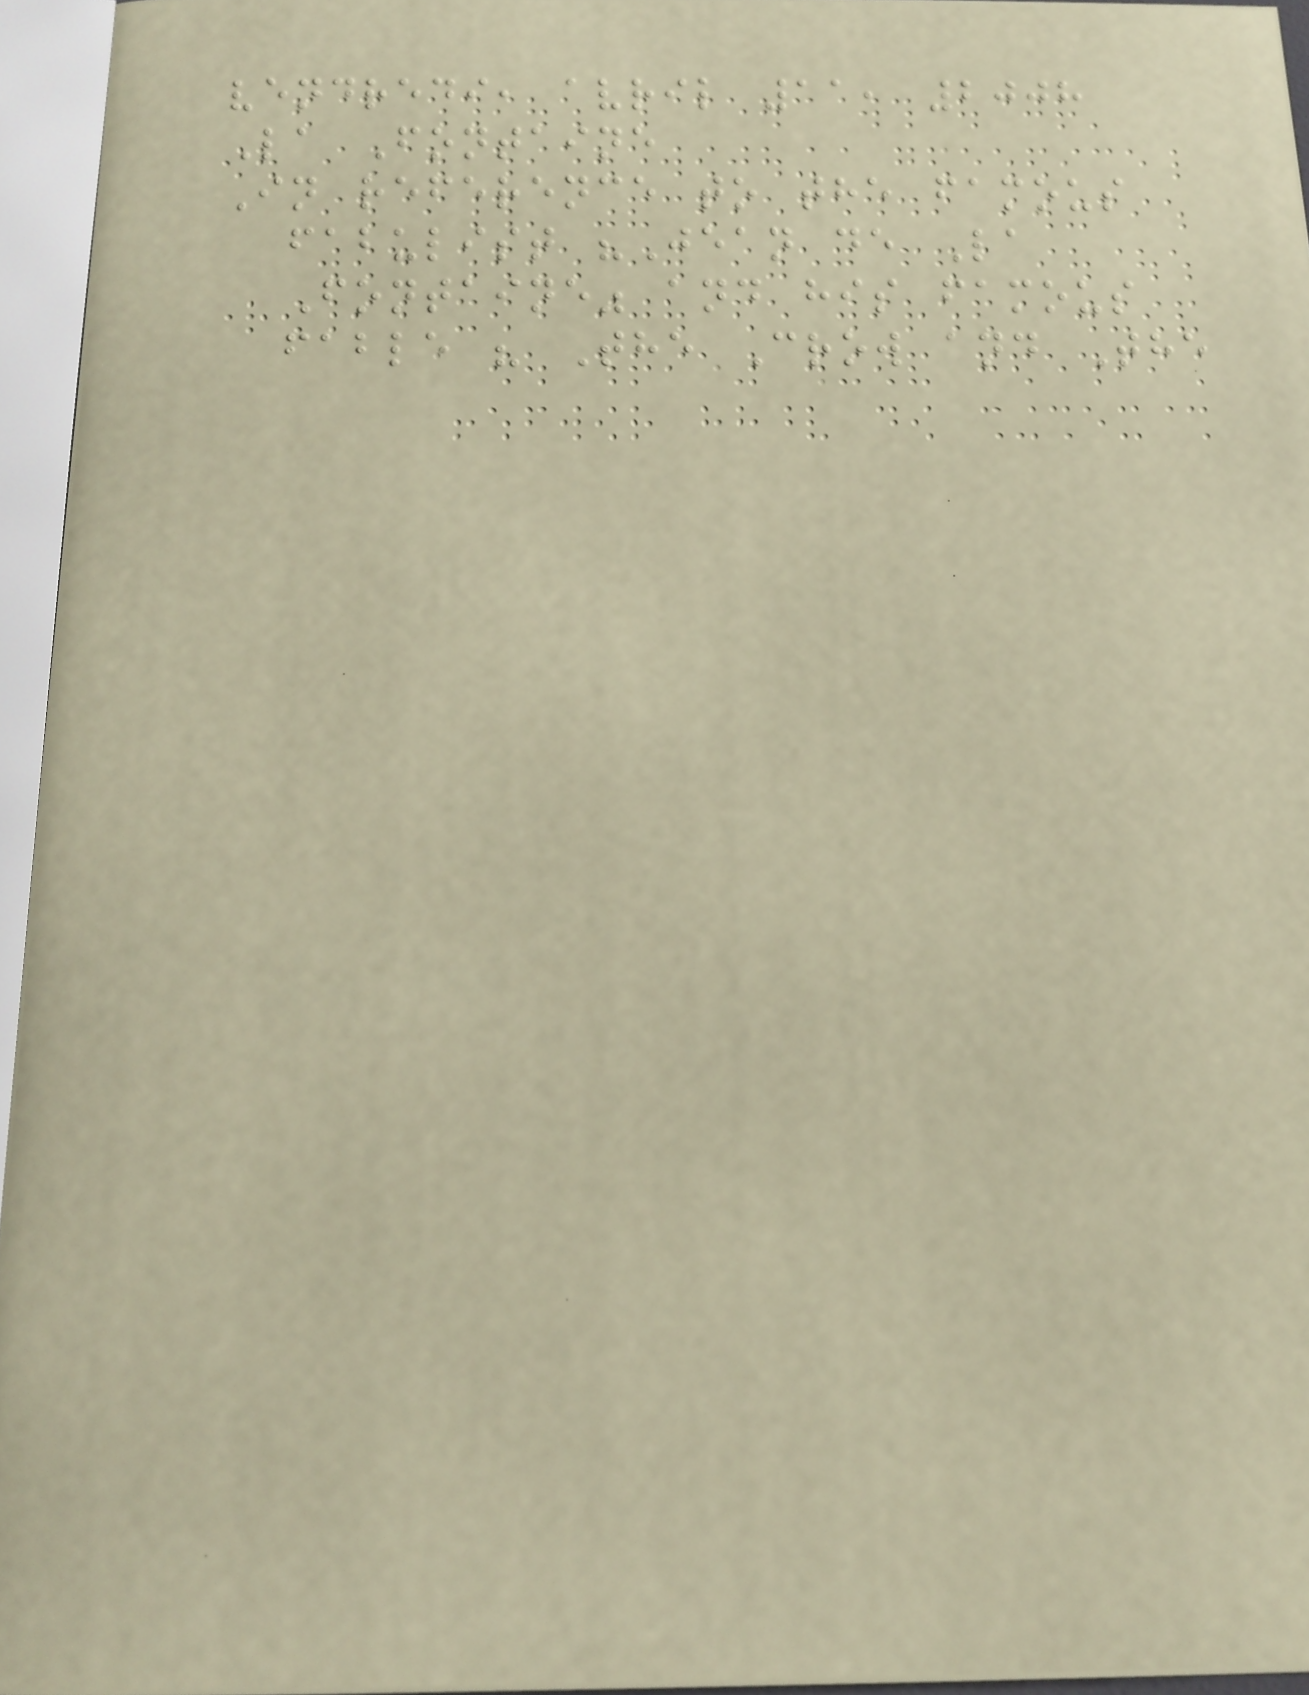vendredi, avril 11, 2008
La Fontaine
In reference to the famous
fabulist "Jean de La
Fontaine" and his famous
fable " The Crow and The
